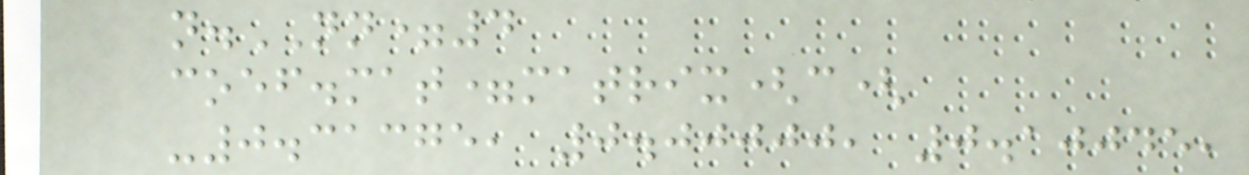n.NN=4
coef.mat=matrix(c(
-0.31375, 0.00000, 0.10045,
